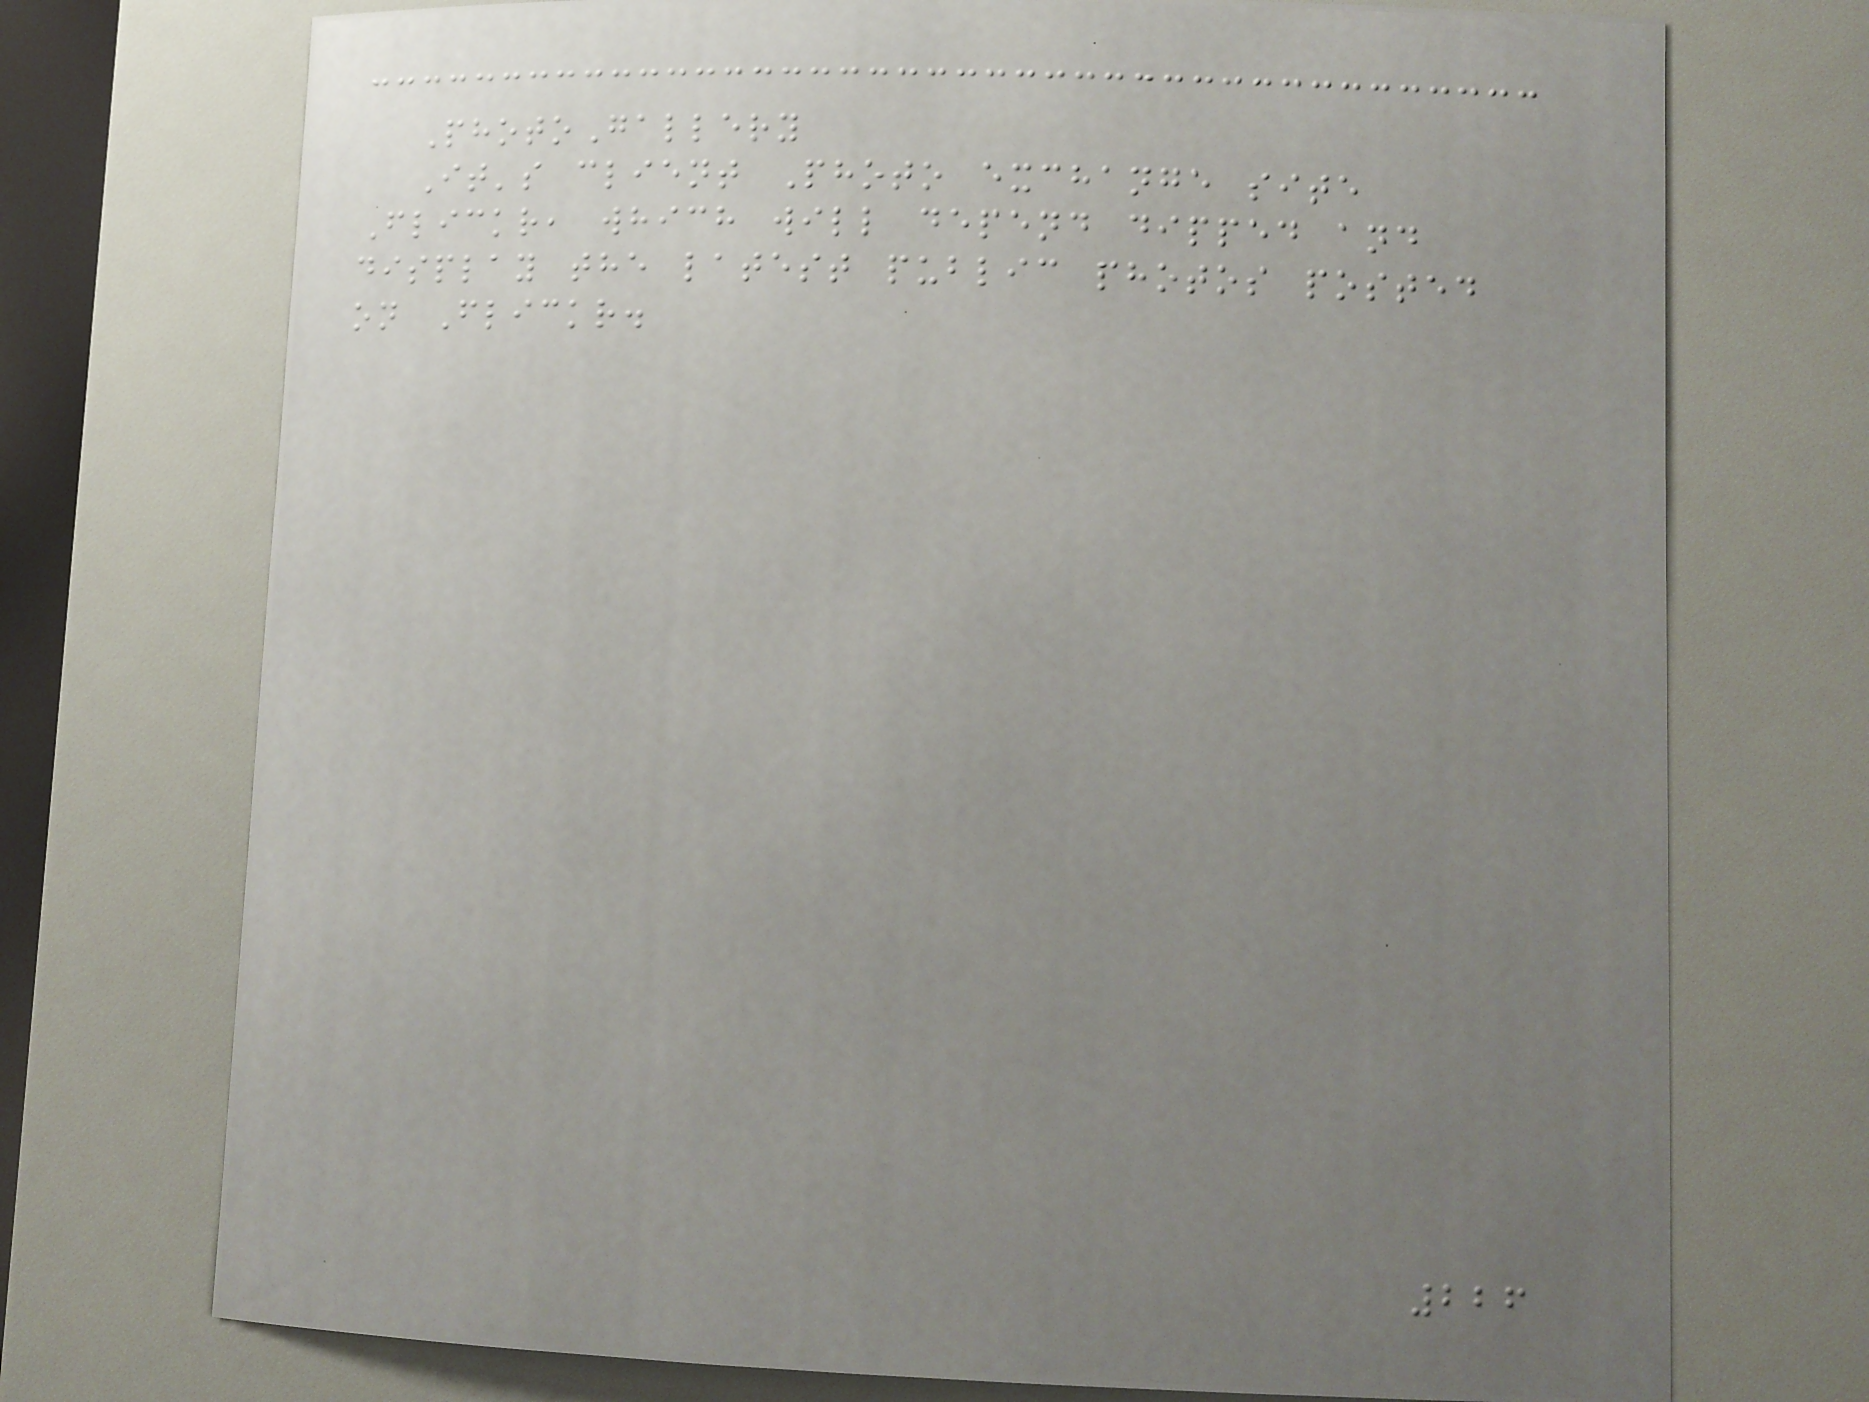PhotoGallery
It's client Photo exchange site
Flickr, which will depend dipped and
display the latest public photos posted
on Flickr.
226
